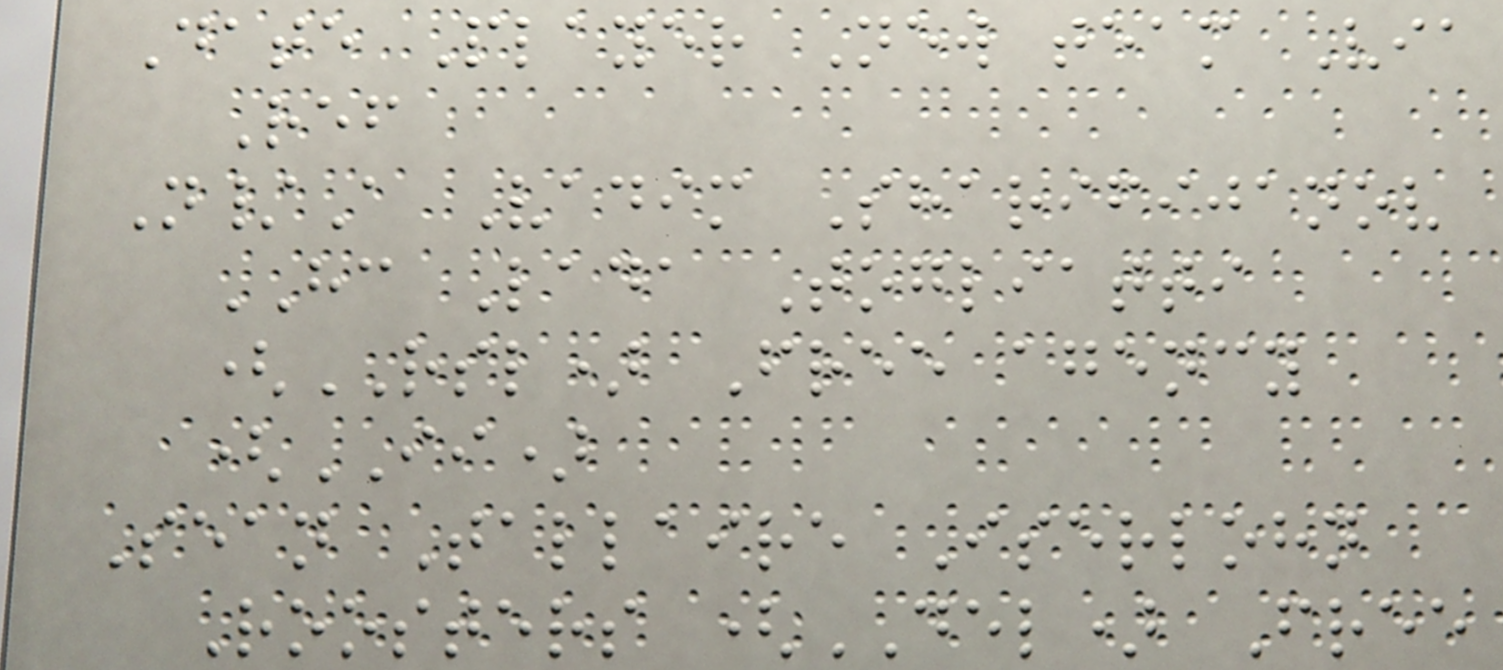Date Player New team Via
Ref
N/A Vadim Sharifijanov
HC Lada Togliatti
(RSL) Free agency
(II)
Sean Tallaire Iserlohn
Roosters (DEL) Free
